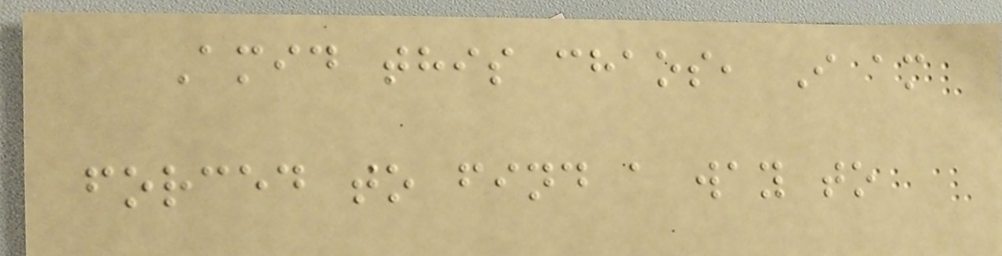Amid this chaos, I am
forced to find a way to
